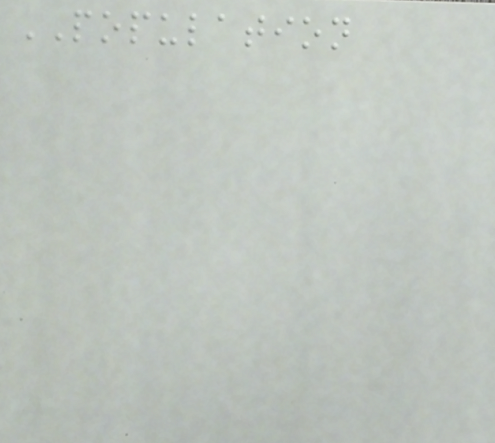POPULATION
